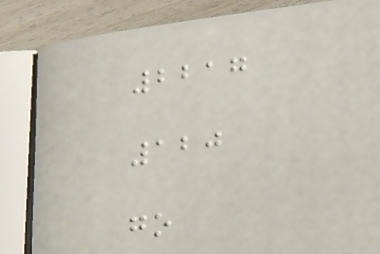2217
120
go
